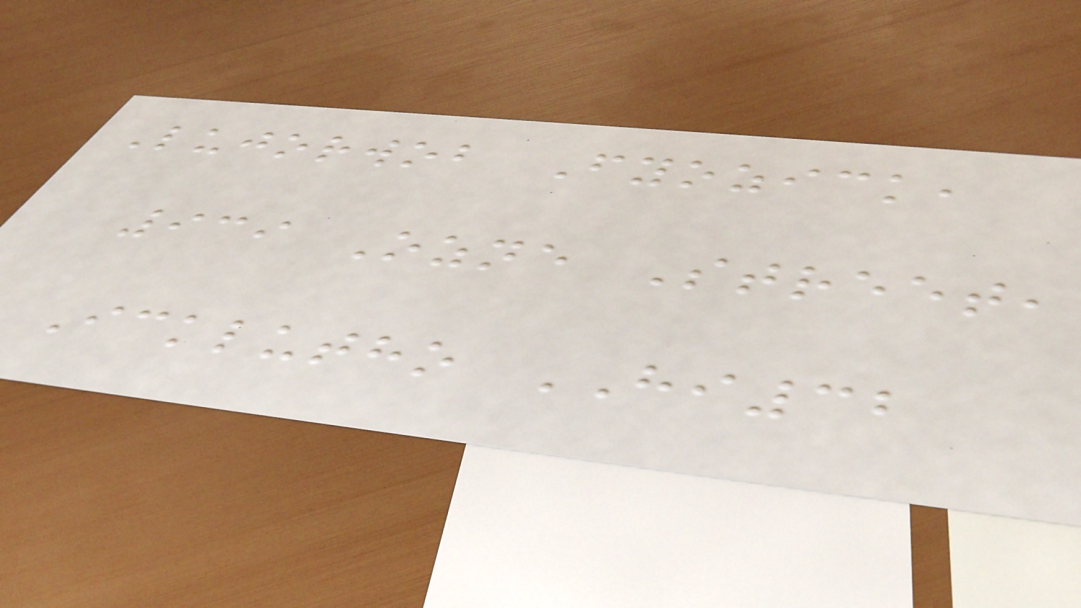Lujorwob Fyozick,
939 Ozne Street,
Icklutho HI32
